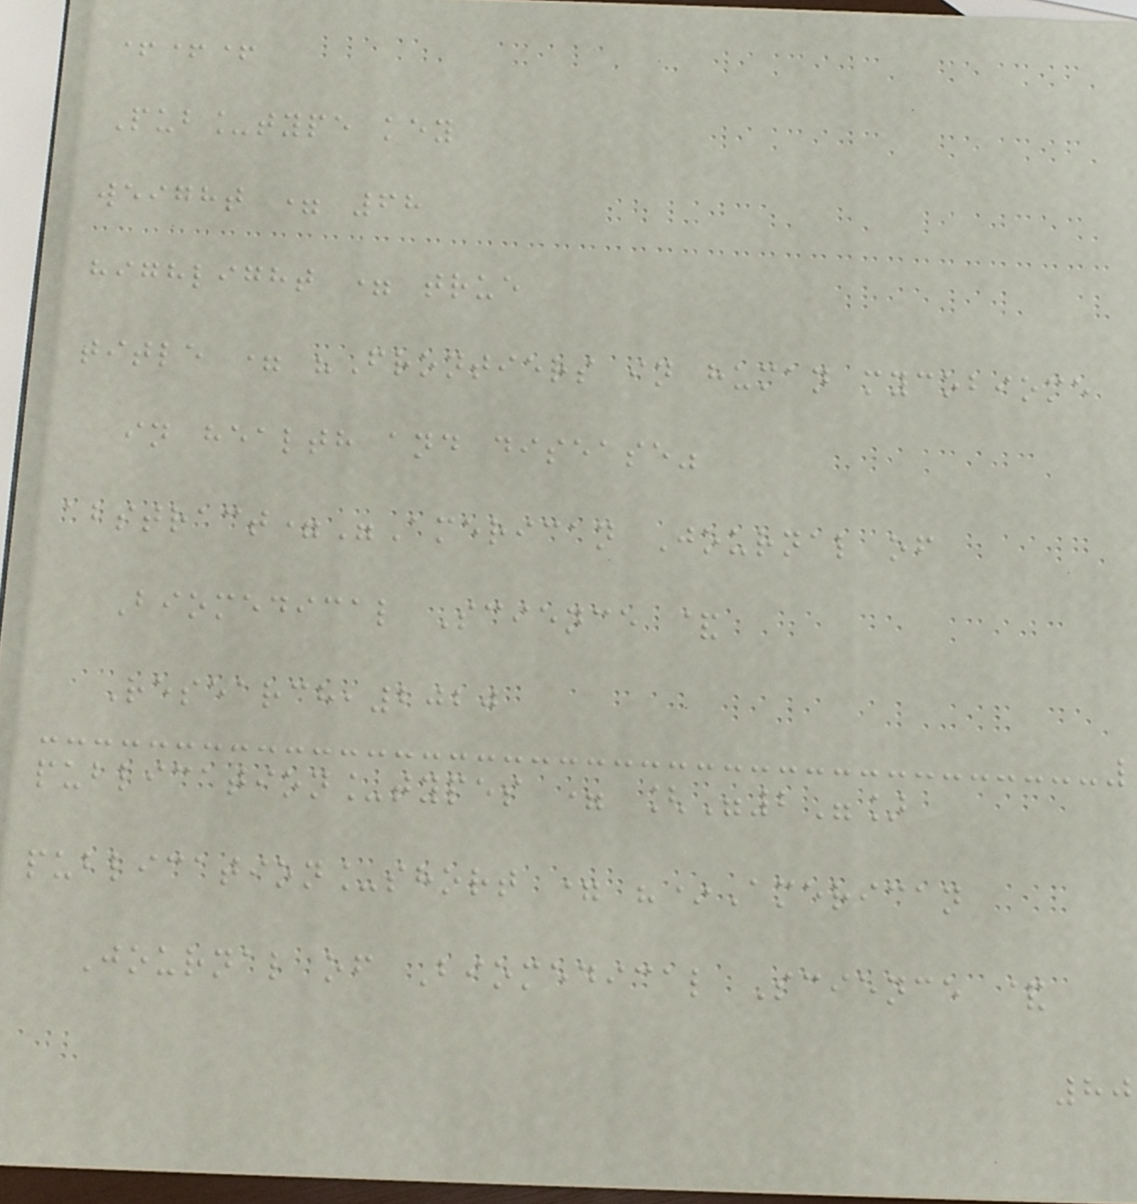+++
Pub_type key
weight = 68
highlight = true
title = "Frontiers in human mycobiome
in health and disease"
abstract="American Journal of
Biomedical Science &
Research,2020
publication_types = ["2"]
publication_short = "*American
Journal of Biomedical Science &
80
